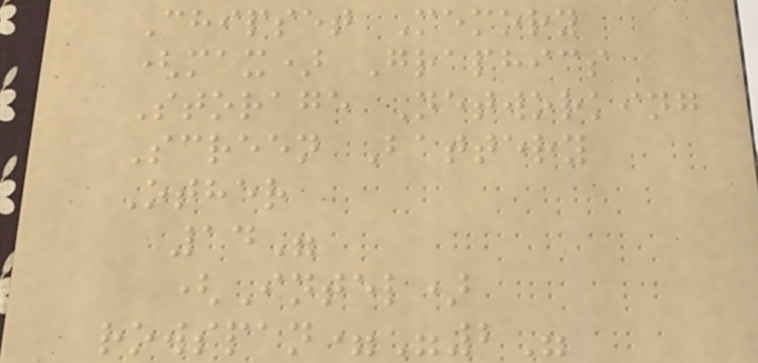Chipset Memory
(max) Graphics
Storage Networking
Screen Battery
Other
14"
(Intel)
rowspan="2"
